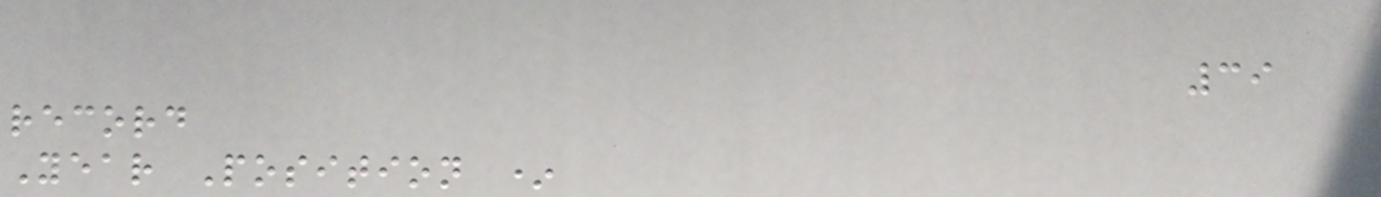39
record
Year Position *
